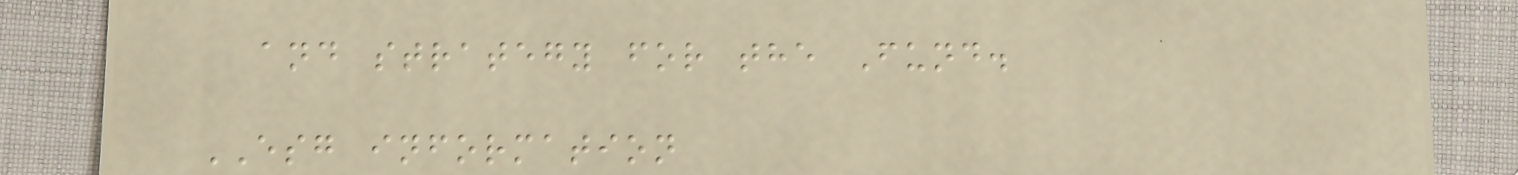and strategy for the Fund.
ESG information
